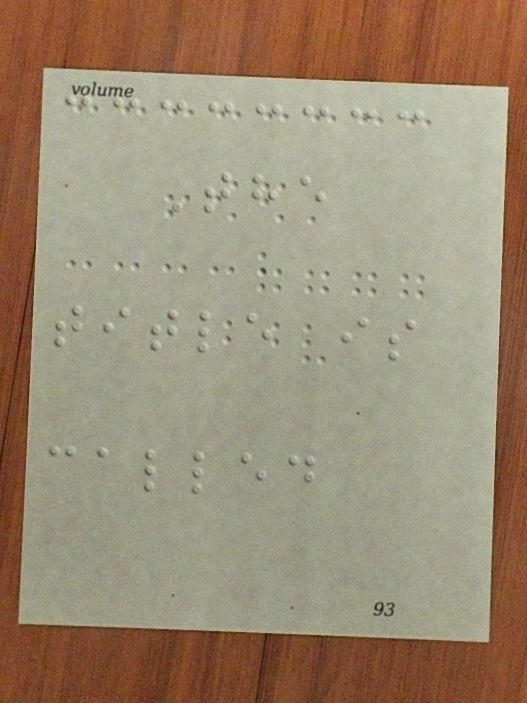The
title is
called
